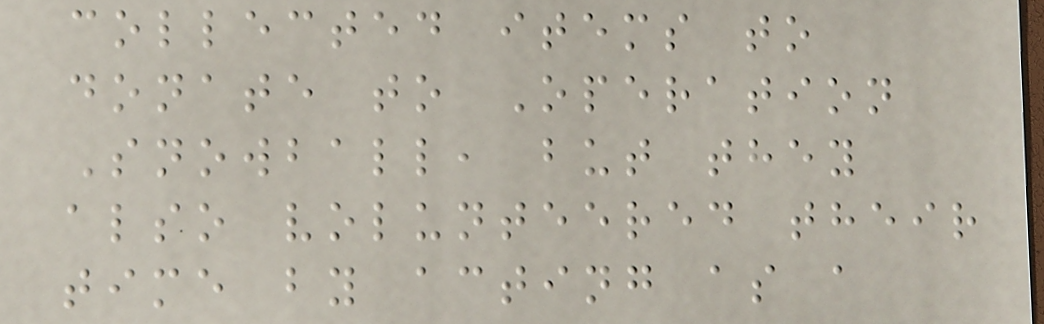collected items to
donate to Operation
Snowball, but they
also volunteered their
time by acting as a
